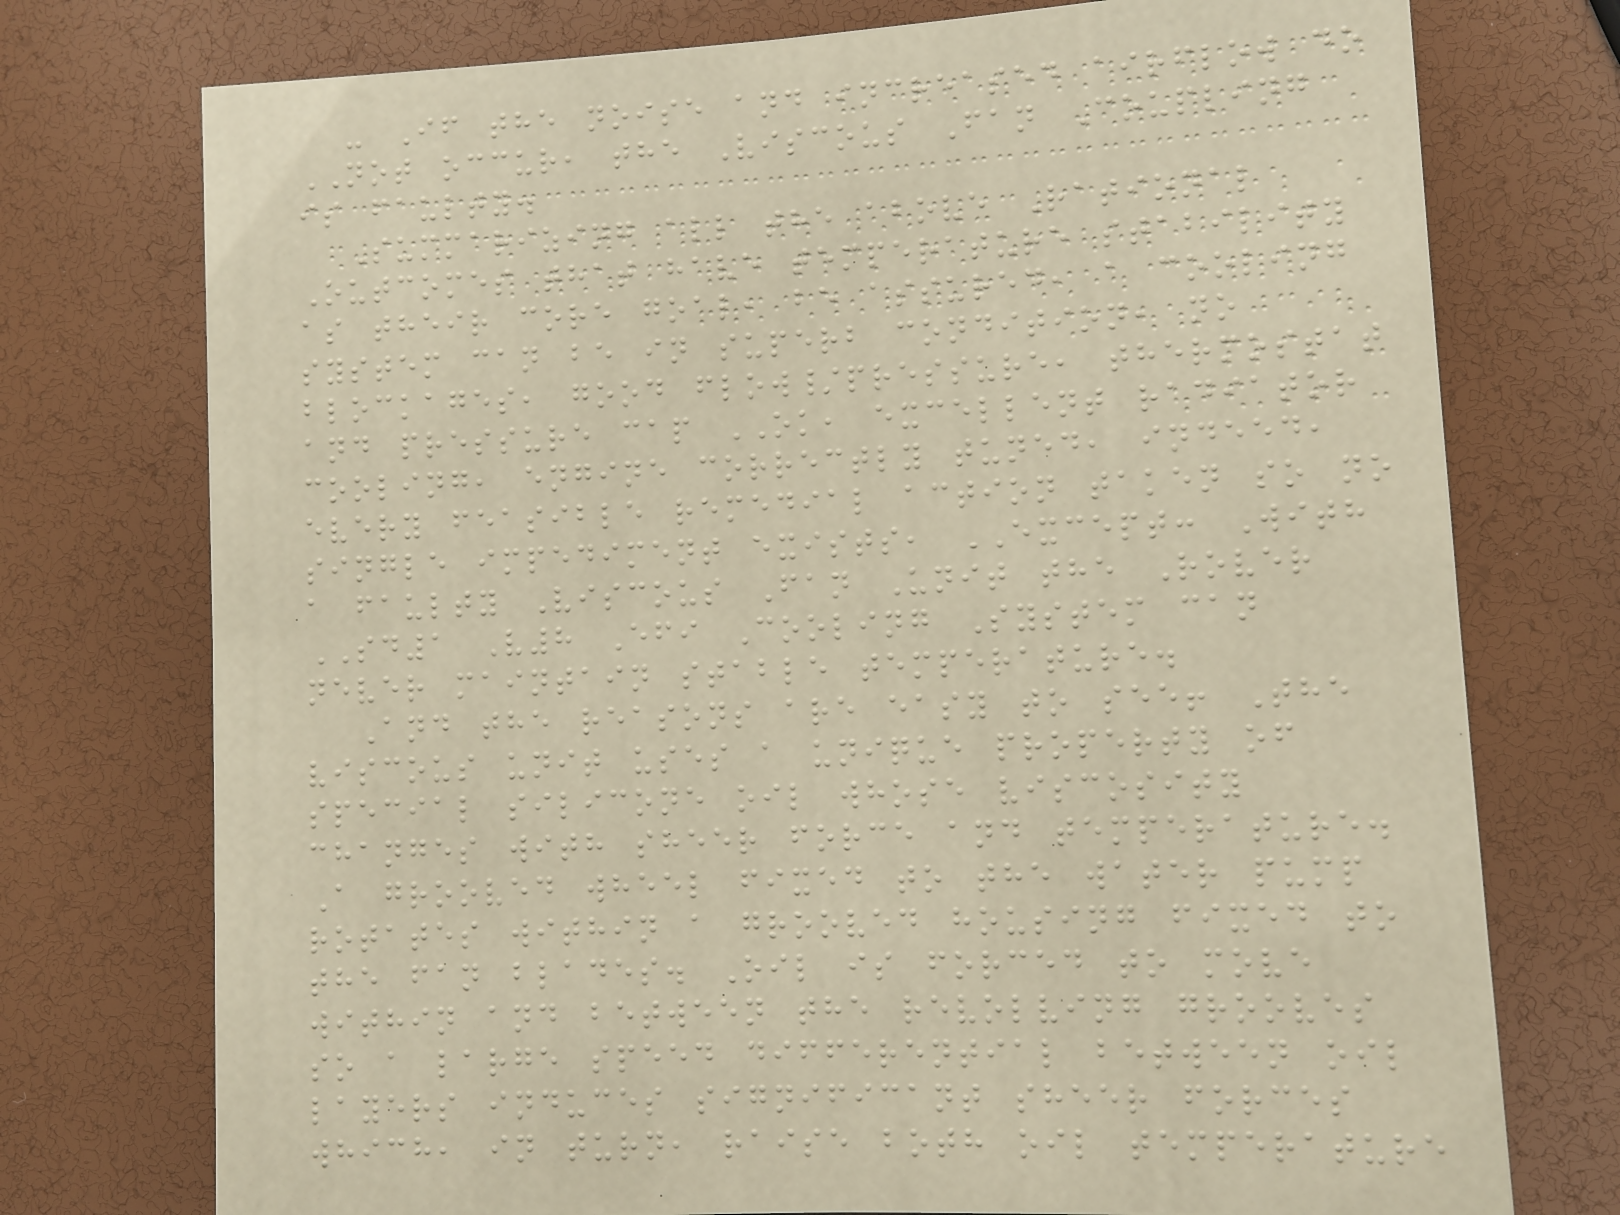- If the noise and increased airflow do
NOT occur, the Viscous Fan Coupling
is faulty.
Summarizing all the above Rational
Outcomes that have temperature stability
as their core goal, be assured, a cooling
system can be in superb condition, no
blockages, good flow/pressure, thermostat
and pressure cap OK, excellent radiator
cooling, engine correctly tuned, indeed,
every feasible remedial action taken so no
single impediment exists, EXCEPT: With
a faulty Viscous Fan Unit the Rover
SD1 V8 Efi Cooling System can
never maintain stable temperature.
And the reasons are easy to see! The
viscous unit uses a unique property of
special silicone oil whose viscosity
changes with sheer force and temperature.
A grooved wheel fixed to the water pump
rotates within a grooved housing fixed to
the fan blades. Oil is forced to move
within and between the revolving grooves
so a large speed differential between oil
layers induces significant sheer forces
which, in turn, raise both oil temperature
